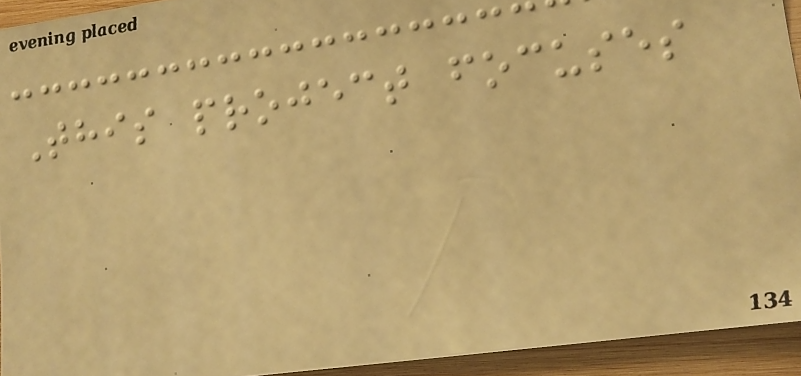This project focuses
